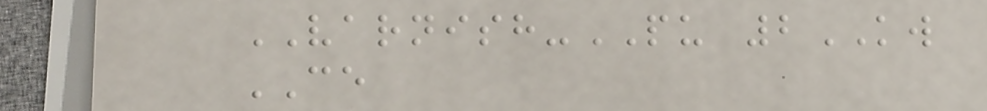VARNISH-PU 2KW
CE
